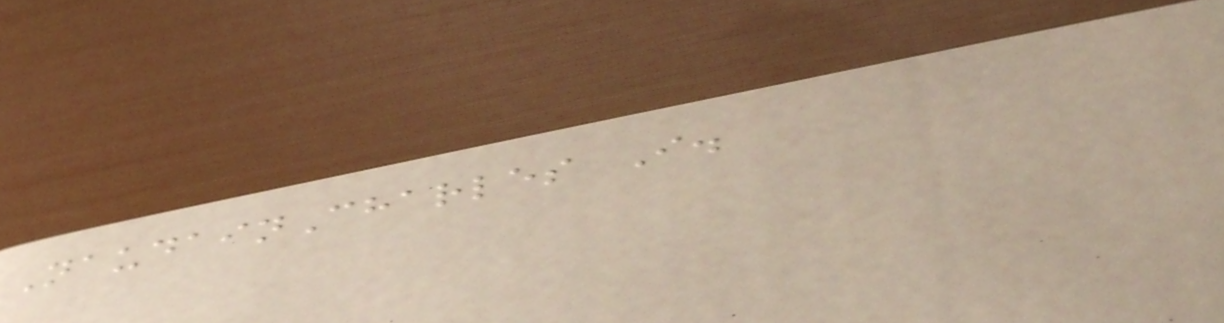NaudainCharles I.
